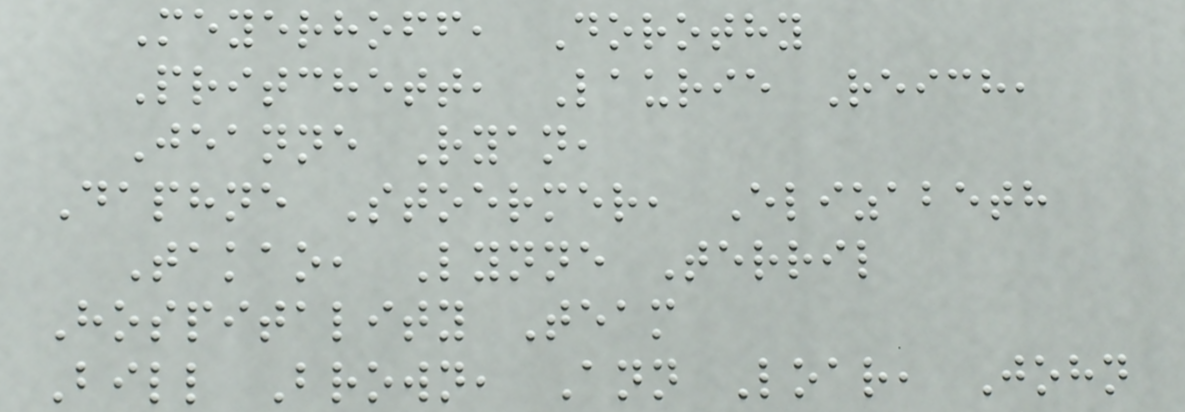Meyerhoff, Dorothy
Pritchett, Laurie Reich,
Jeanne Ryan,
Daphne Stoermer, Elizabeth
Takao, Lynne Terril
Hospitality Team
Bill Brown, Ann Loar, John
